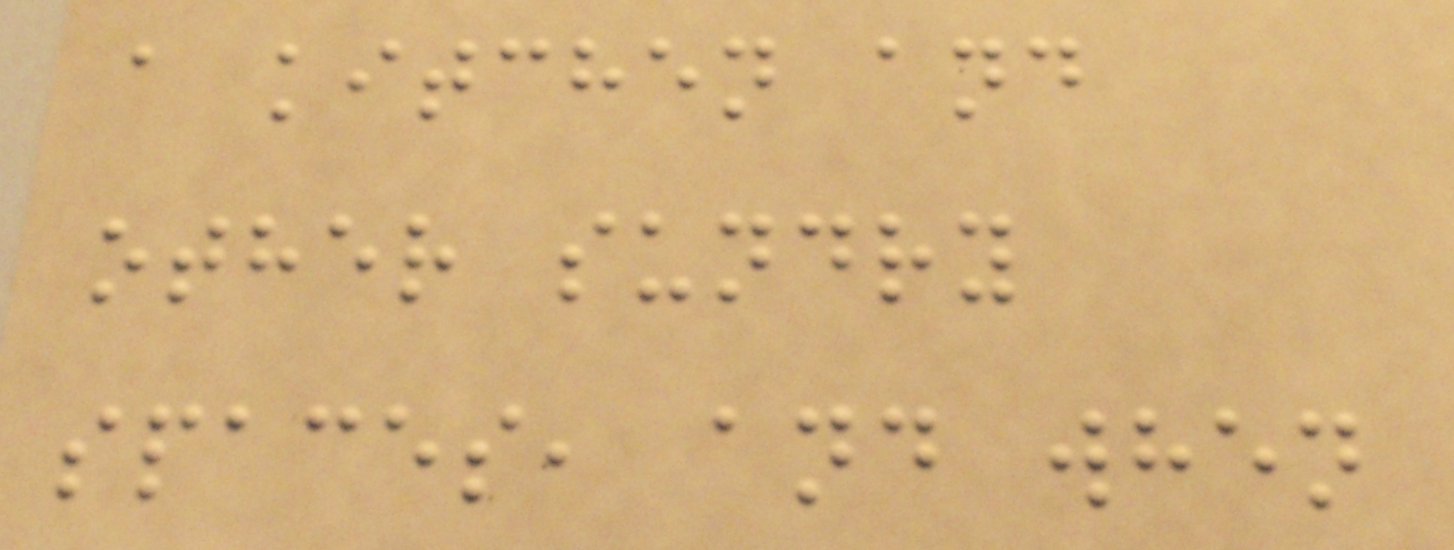a kitchen and
other sundry
spaces, and when
